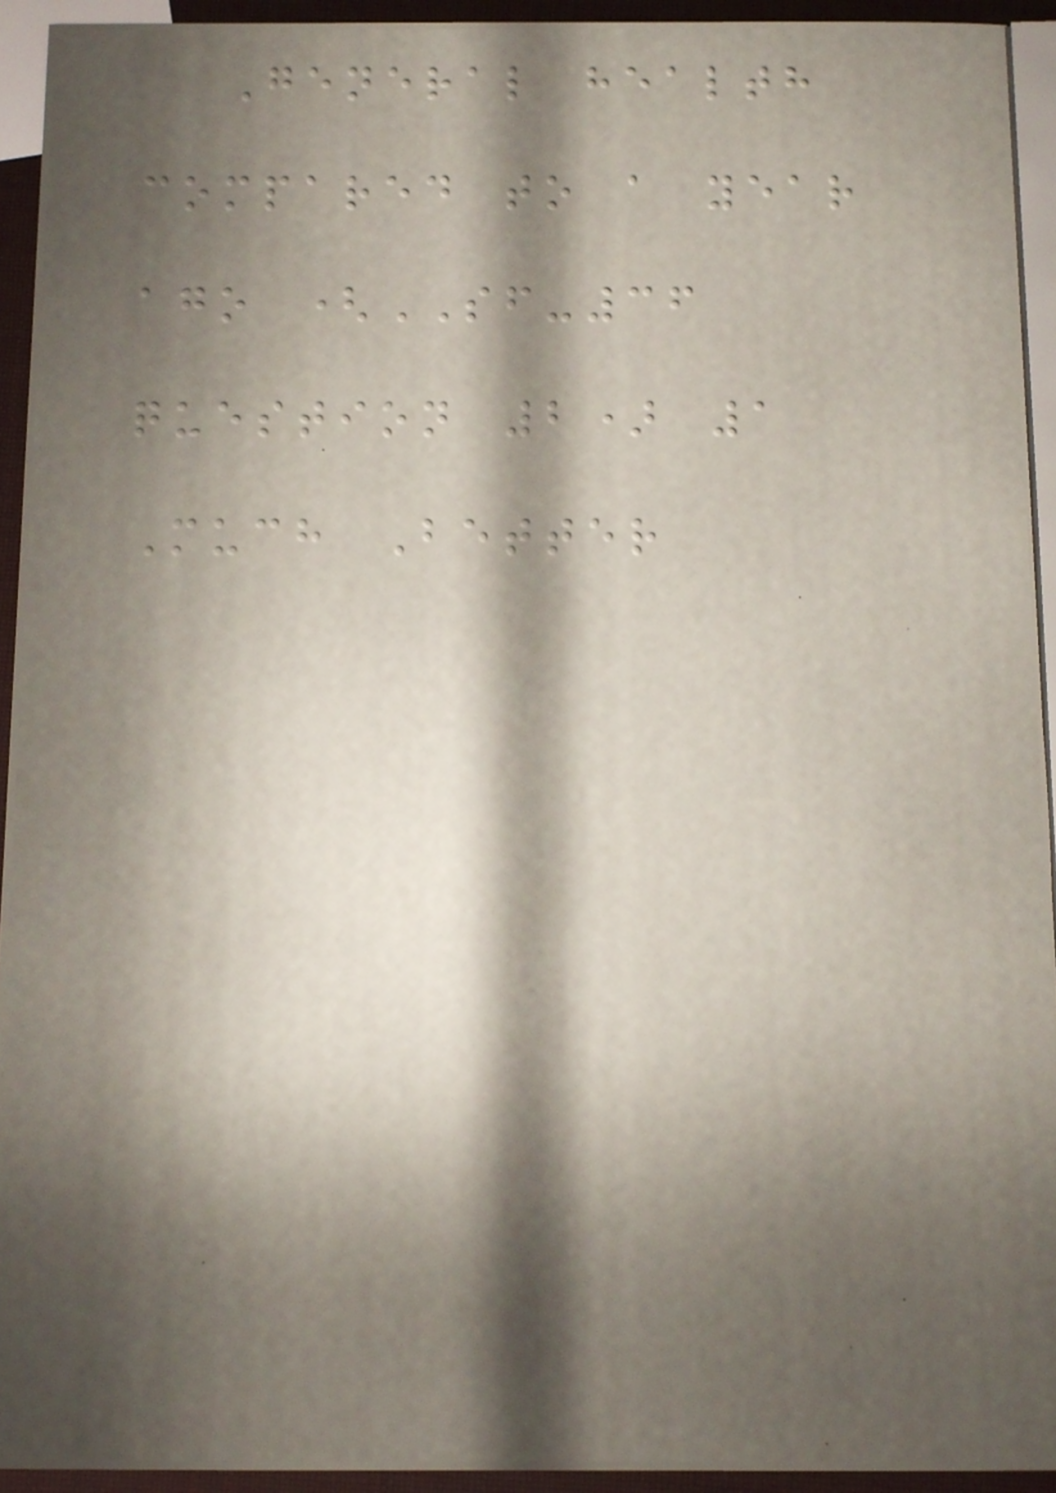General health
compared to a year
ago (SF-36
question 2) 1
Much Better
